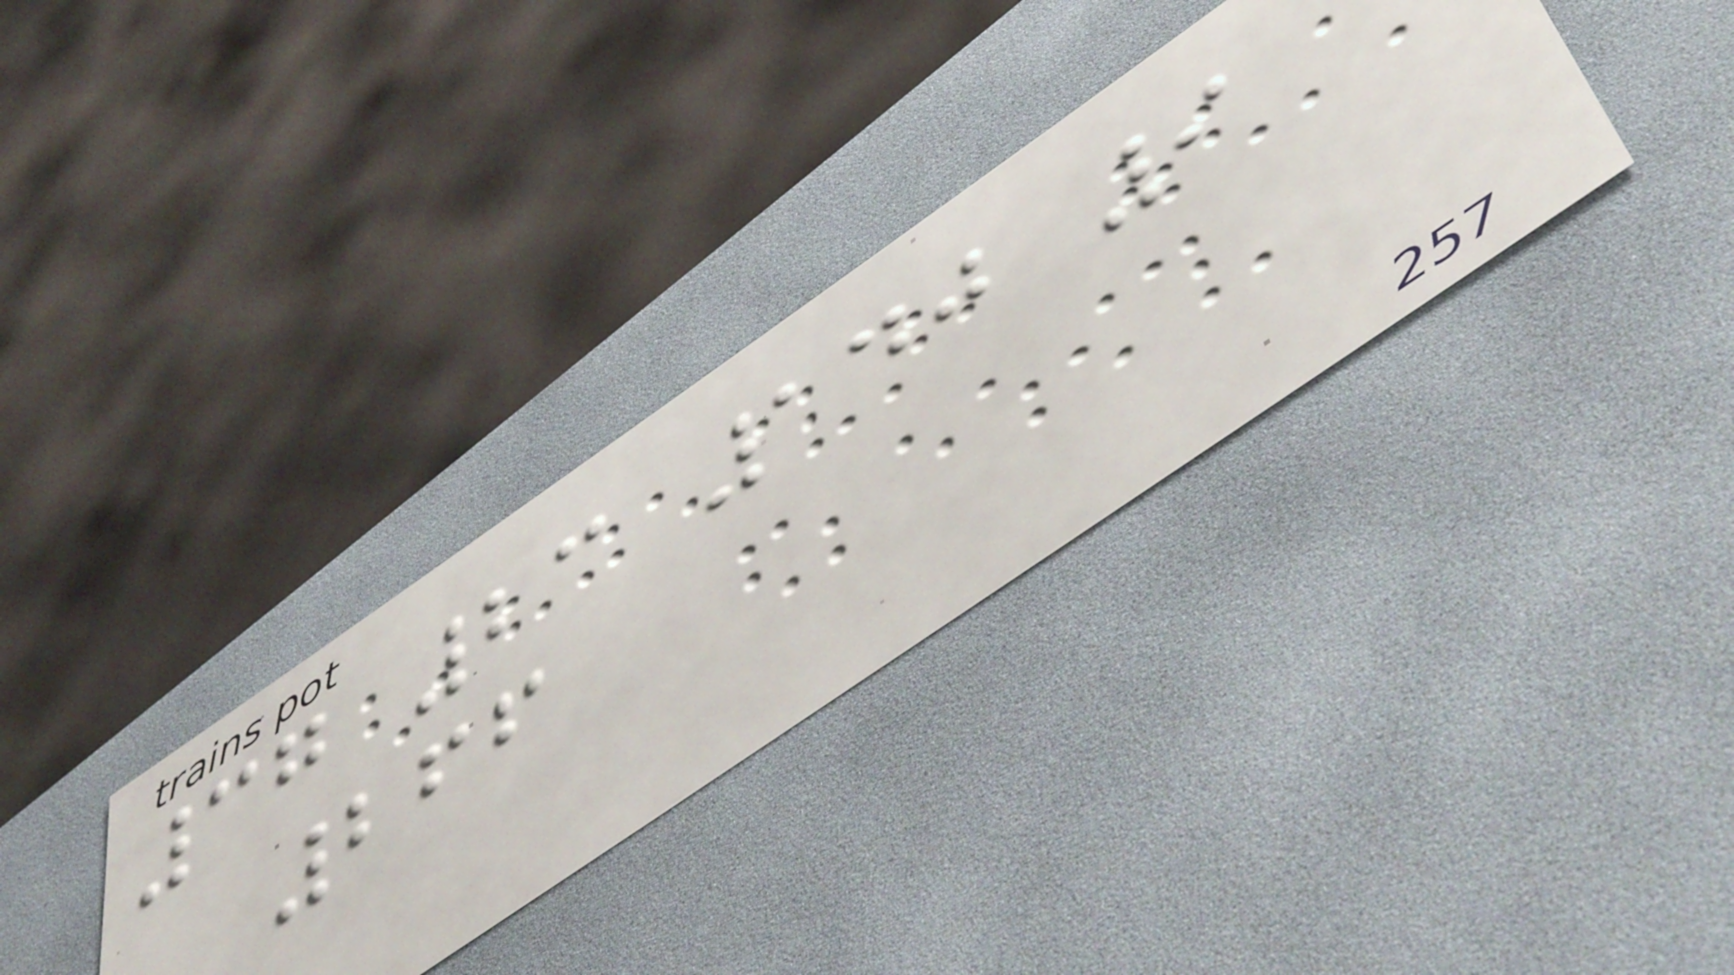37 23 140 9
266
